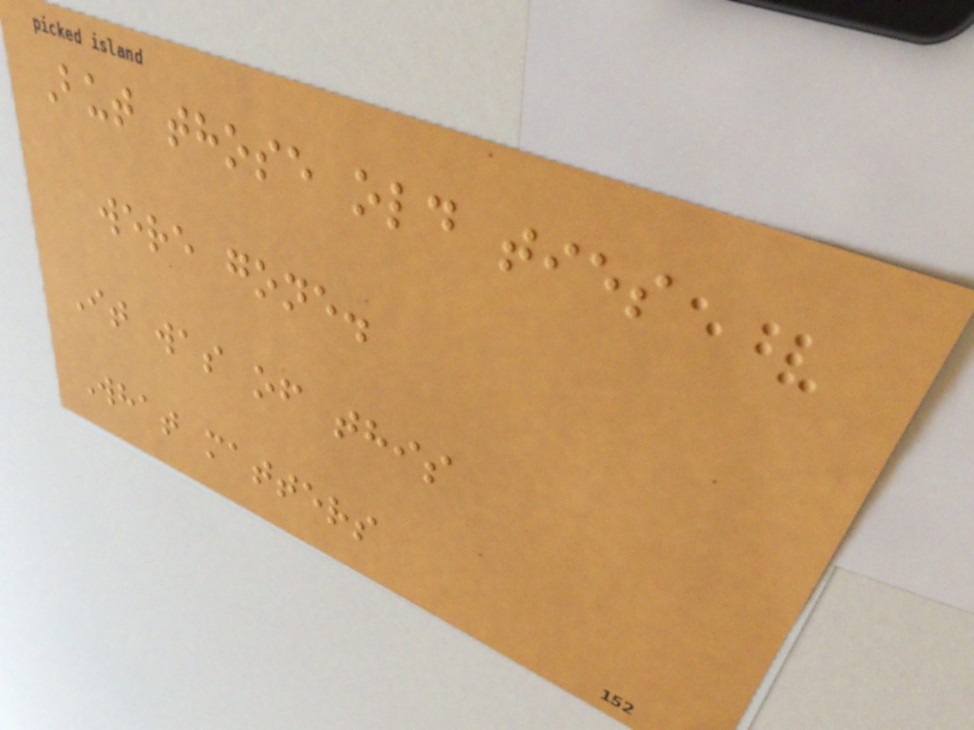But those old ties
were gone.
It was of this
What matters
